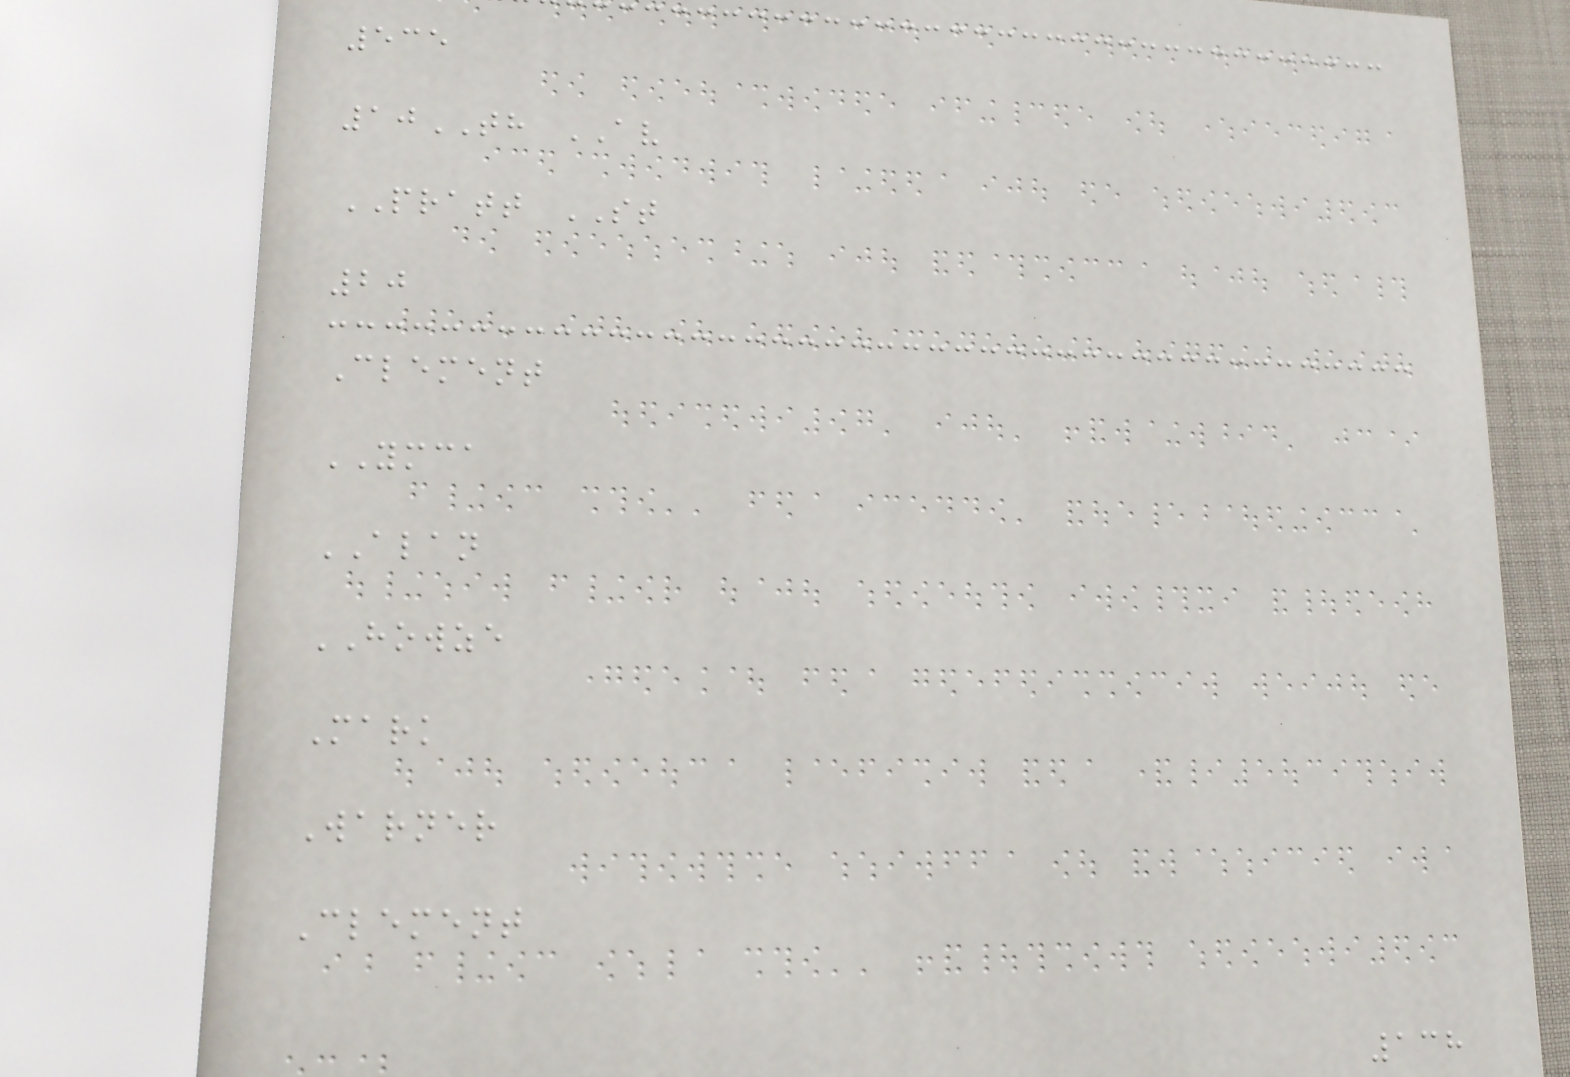535
10TH AV
PRATT ST
20
Clement
YMCA
ALAN
HOWZE
Mark
Warner
Clement
138
